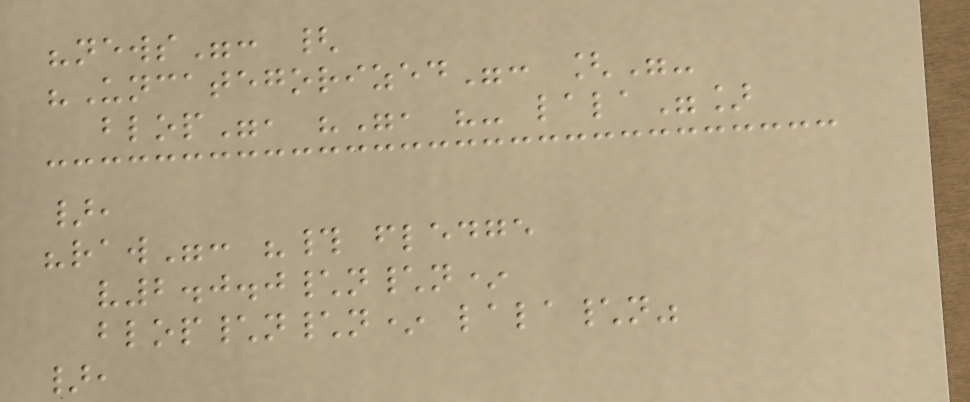"news": {
"Uncategorized": ["-
blop", "", "- lala"]
},
"raw": "# fledge
v2.0.0\n\n*
blop\n\n* lala\n"
},
